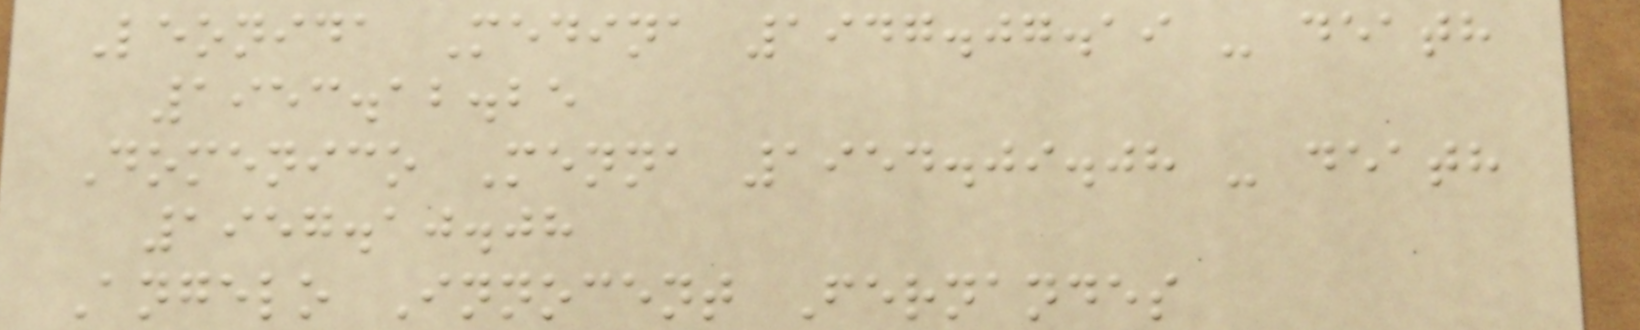Leonida Medina 1947.07.19 - death
1953.12.25
Domenico Menna 1954.09.08 - death
1957.10.08
Angelo Innocent Fernandes
